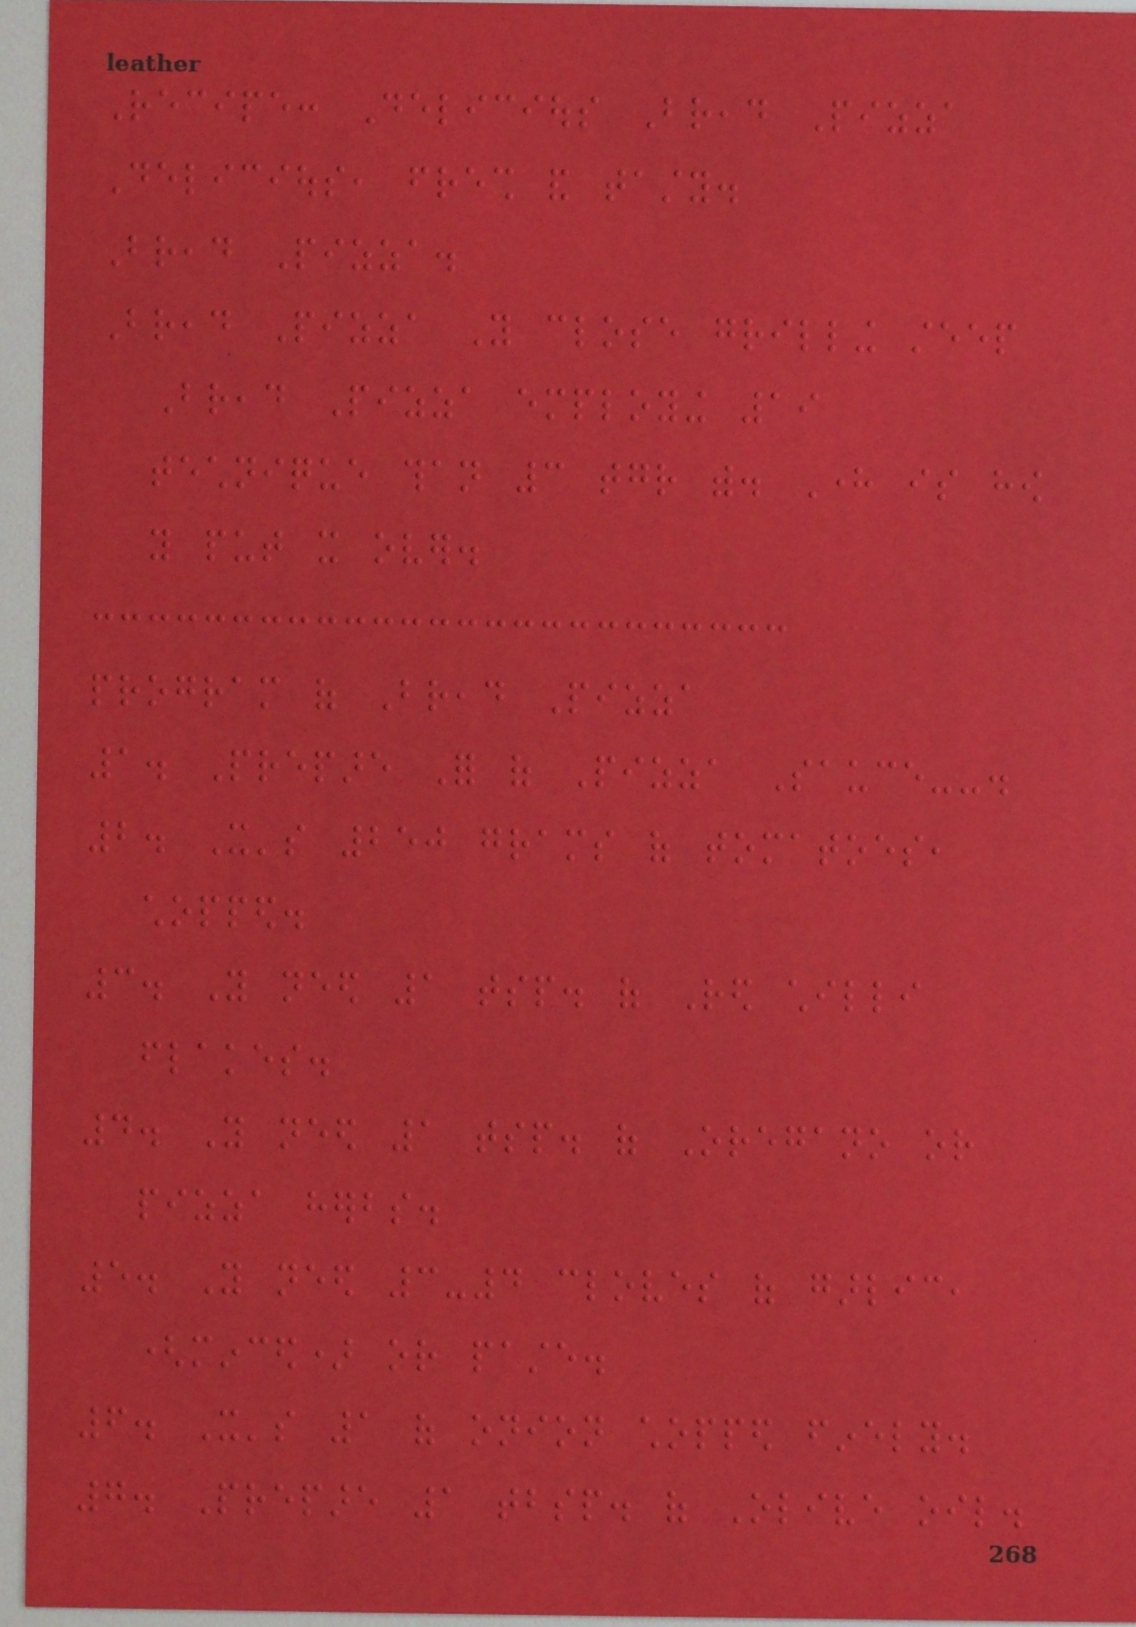Recipe: Delicious Bread Pizza
Delicious, fresh and tasty.
Bread Pizza.
Bread Pizza You close grilling steep
Bread Pizza employing 19
technique than 3 together with. Here is how
you put it over.
program of Bread Pizza
1. Prepare For of Pizza Sauce--.
2. It's 250 grams of tomatoes,
chopped.
3. You need 1 tsp. of Red chilli
flakes.
4. You need 1 tsp. of Oregano or
pizza herbs.
5. You need 3-4 cloves of garlic,
(minced) or paste.
6. It's 1 of onion chopped finely.
7. Prepare 1 tbsp. of Olive oil.
